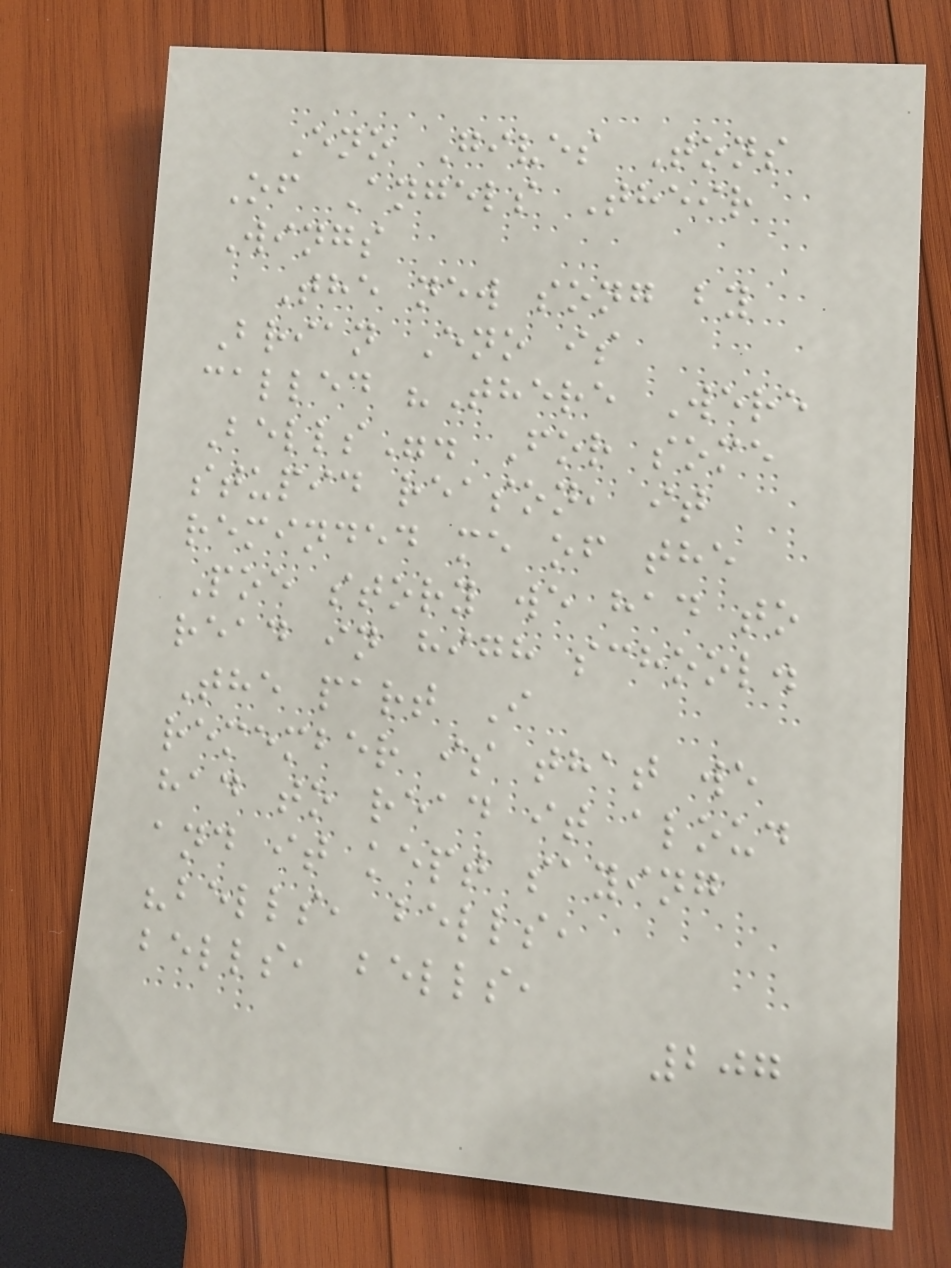Eno Gives Tons
Of Angels Their
Wings
The new song by
Brian Eno is
called "There Were
Bells". For some
stupid reason, it
reminded me of the
Poe story we had to
read in high school.
The part I
remember is that we
had to read it aloud
and it kept saying
"bells, bells,
bells, bells,
207
